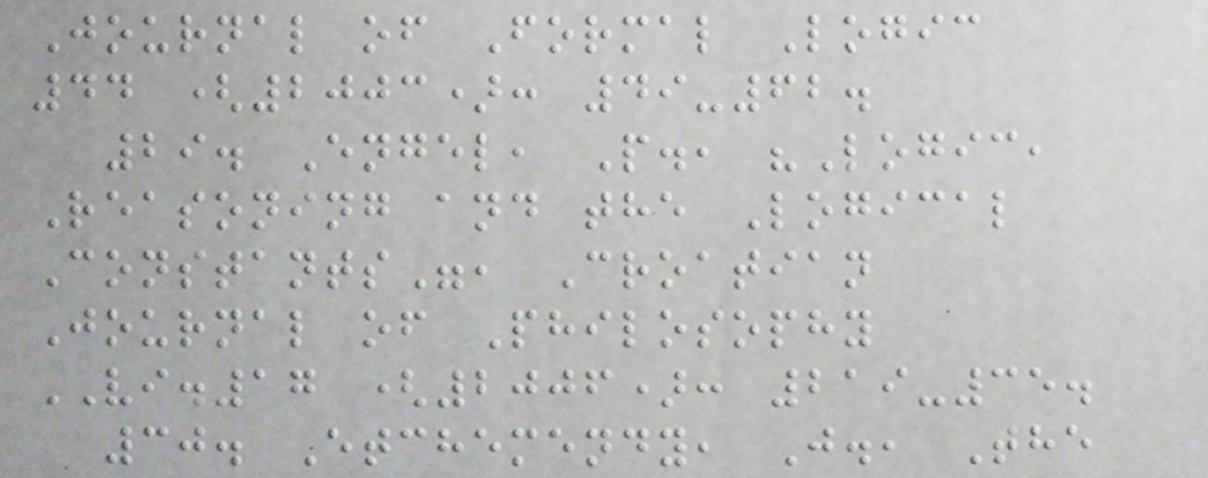Journal of Formal Logic
44 (2003): 49-62.
29. Engel, P., "Logic,
Reasoning and the Logical
Constants", Croatian
Journal of Philosophy
VI.17 (2006): 219-35.
30. Etchemendy, J., The
